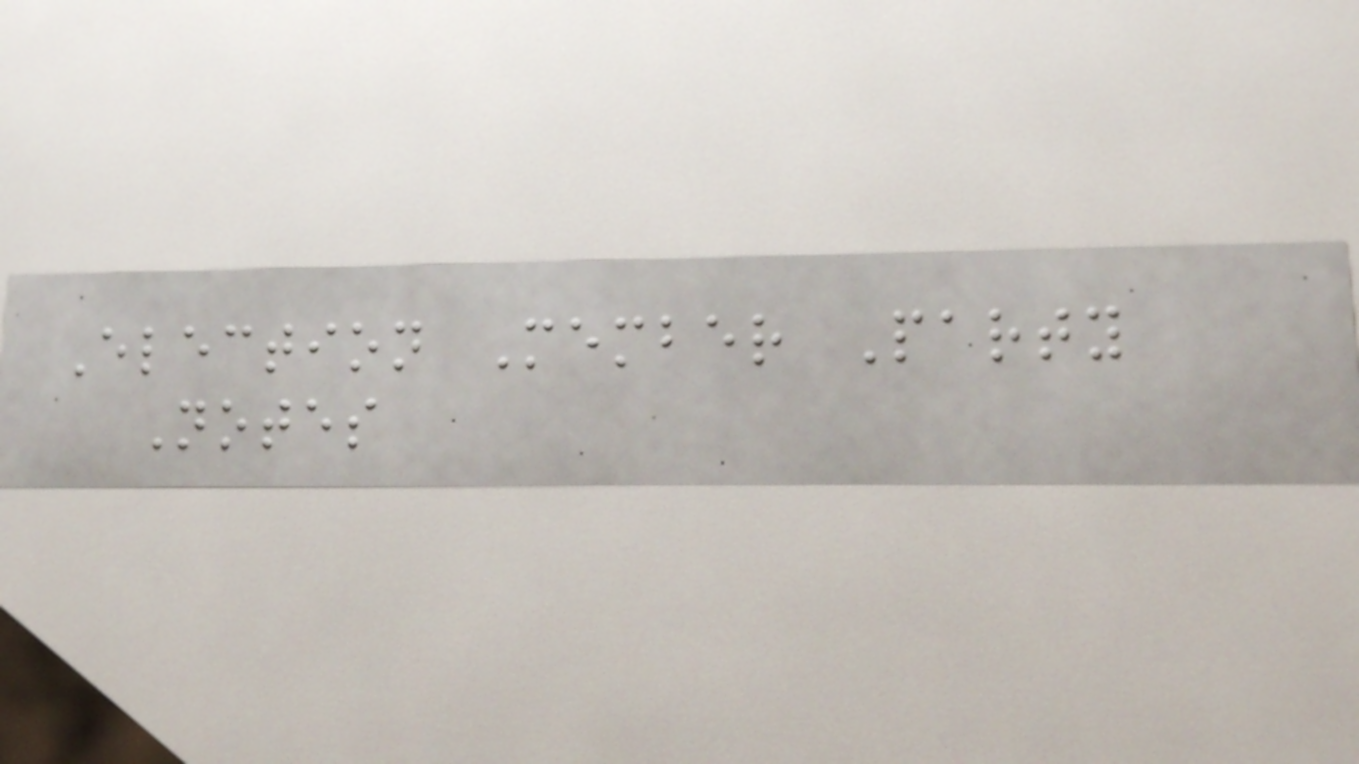Election Member Party
Notes
